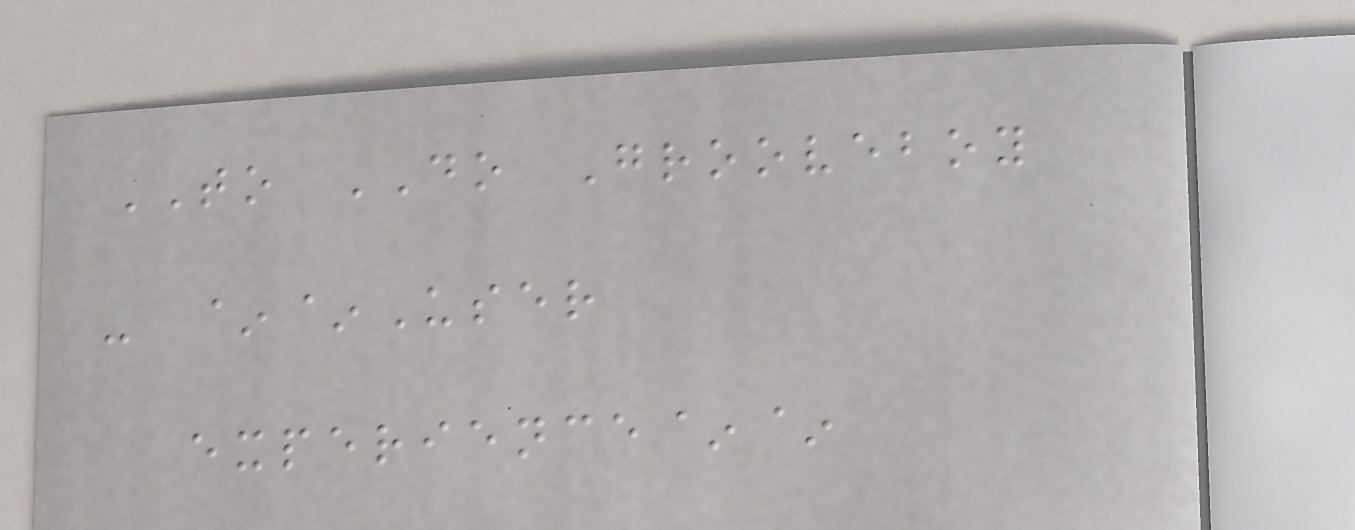TO DO Grooveboy
- ~~User
experience~~
